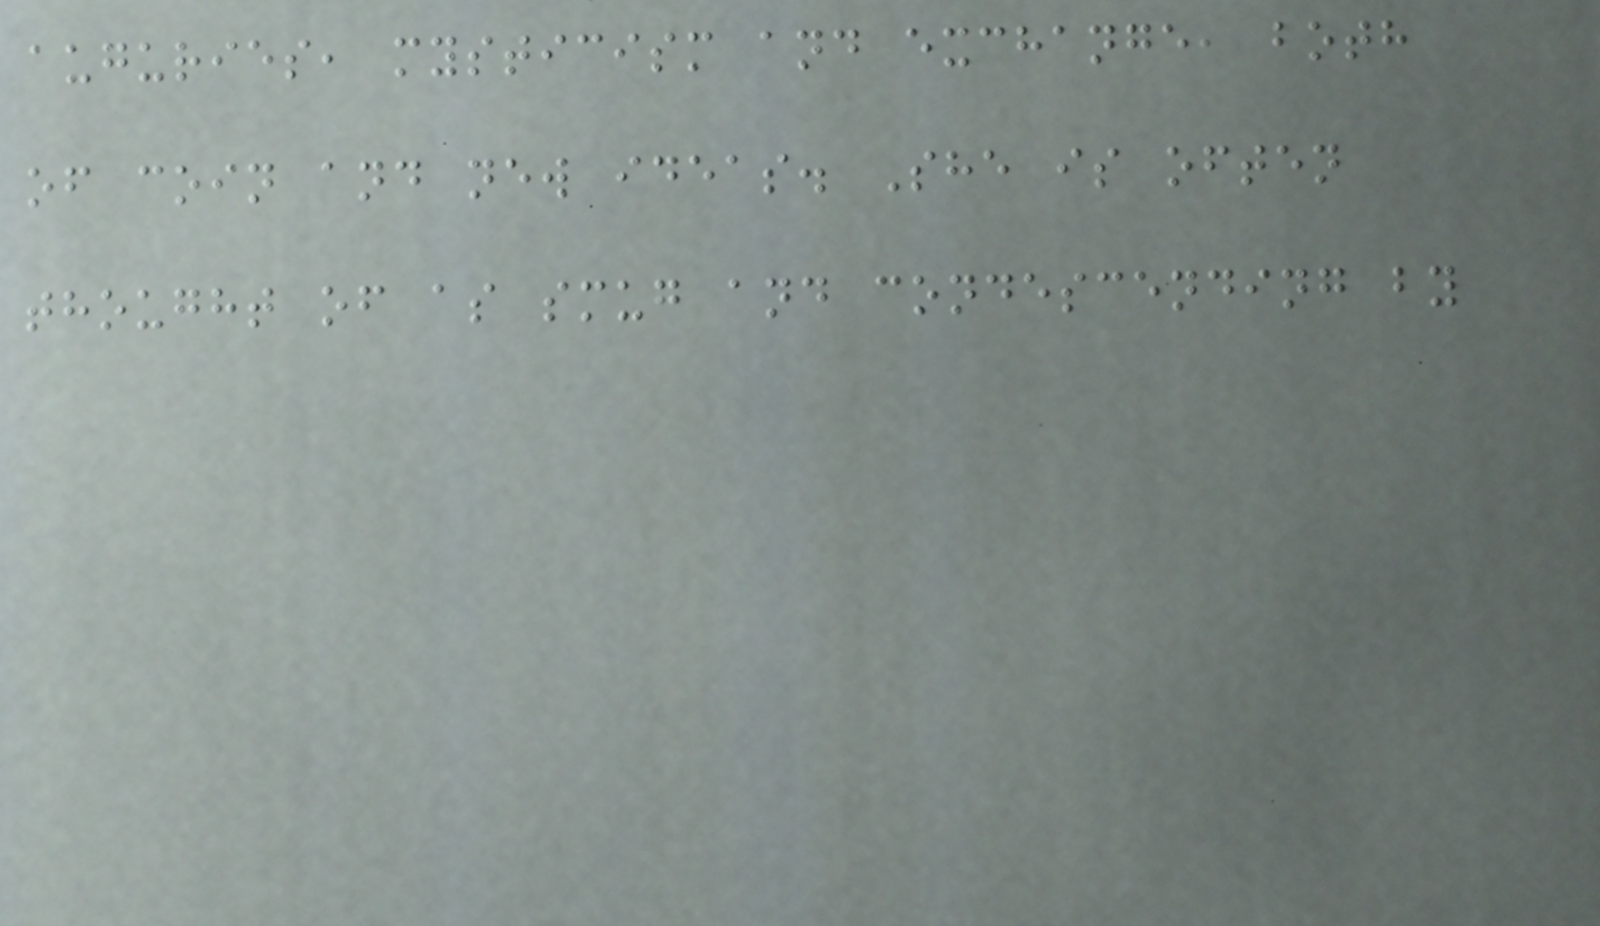auguries, mysticism and exchange, both
of coin and new ideas. She is often
thought of as smug and condescending by
